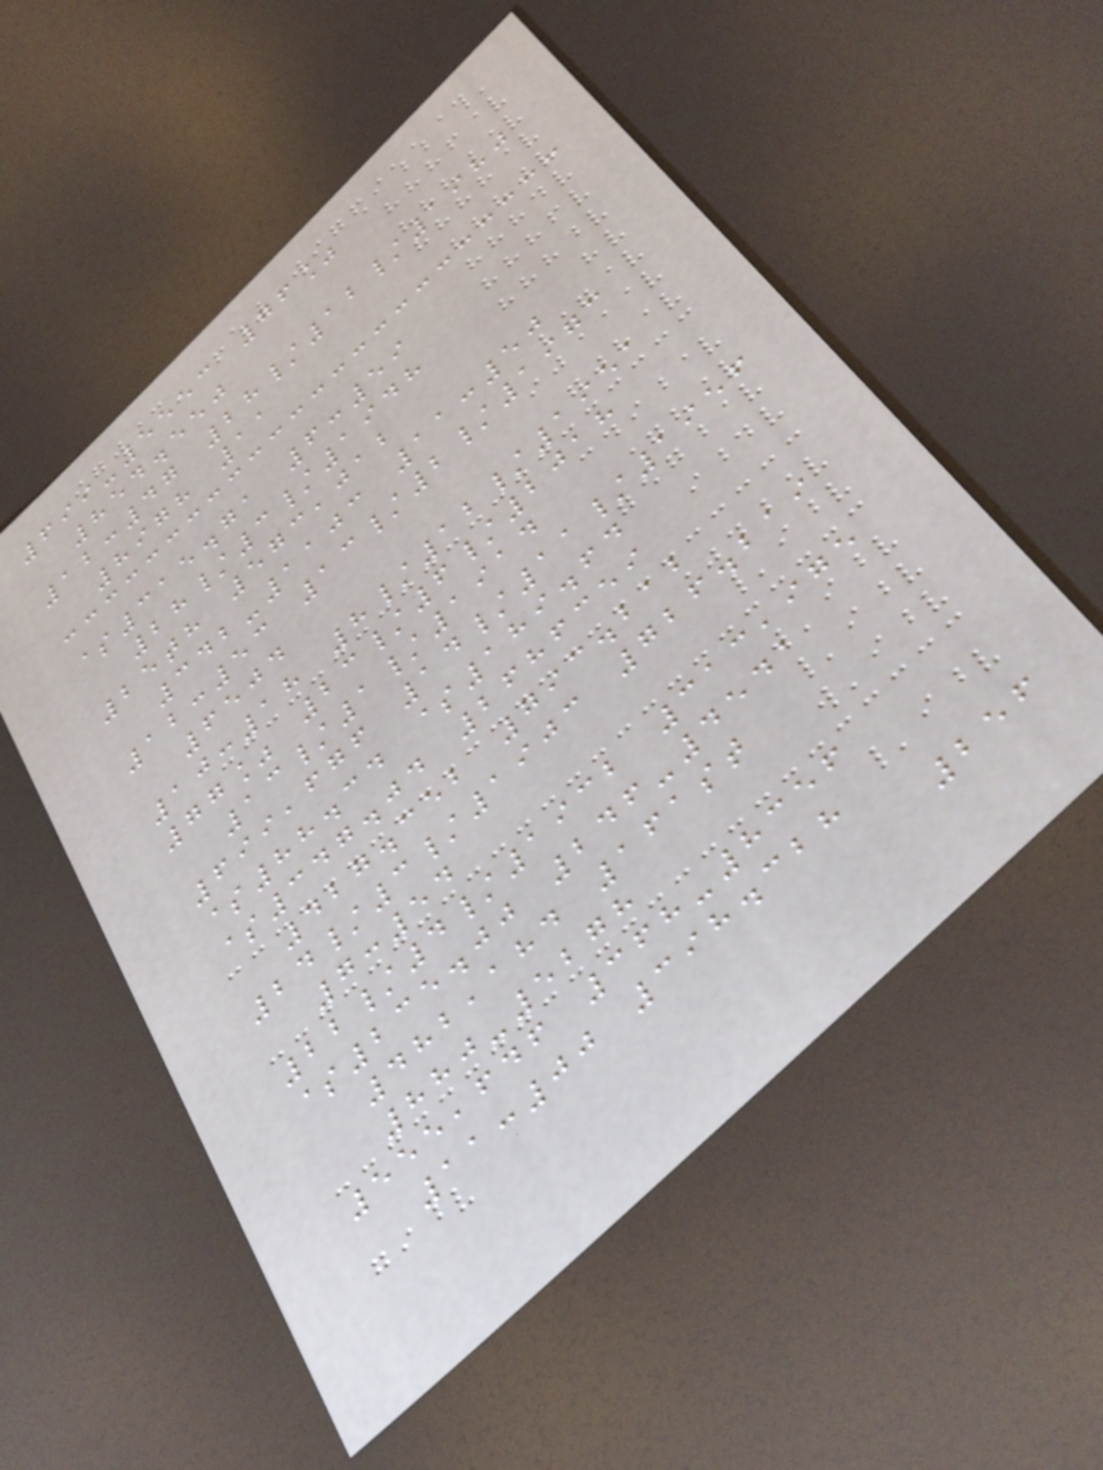699-5553 76%
854.550
12:47 28/12/1980
8978 11
$315.71 6:59
28/3/1948
25th 573,012
342-1103 11:50
12:53 13/2/1973
6504
10:18 8/12/1951
77% 23/6/2018
13/1/1914
699,676 14/11/1956
$88.34 $189.64
$347.04 2686359
427.352 793.212
24/3/1903 726.219
7:54
22/4/1932 313,975
$235.00 246-4541
482,184 161st
880-5278
555,646 368-8356
11:00 398.328
256
